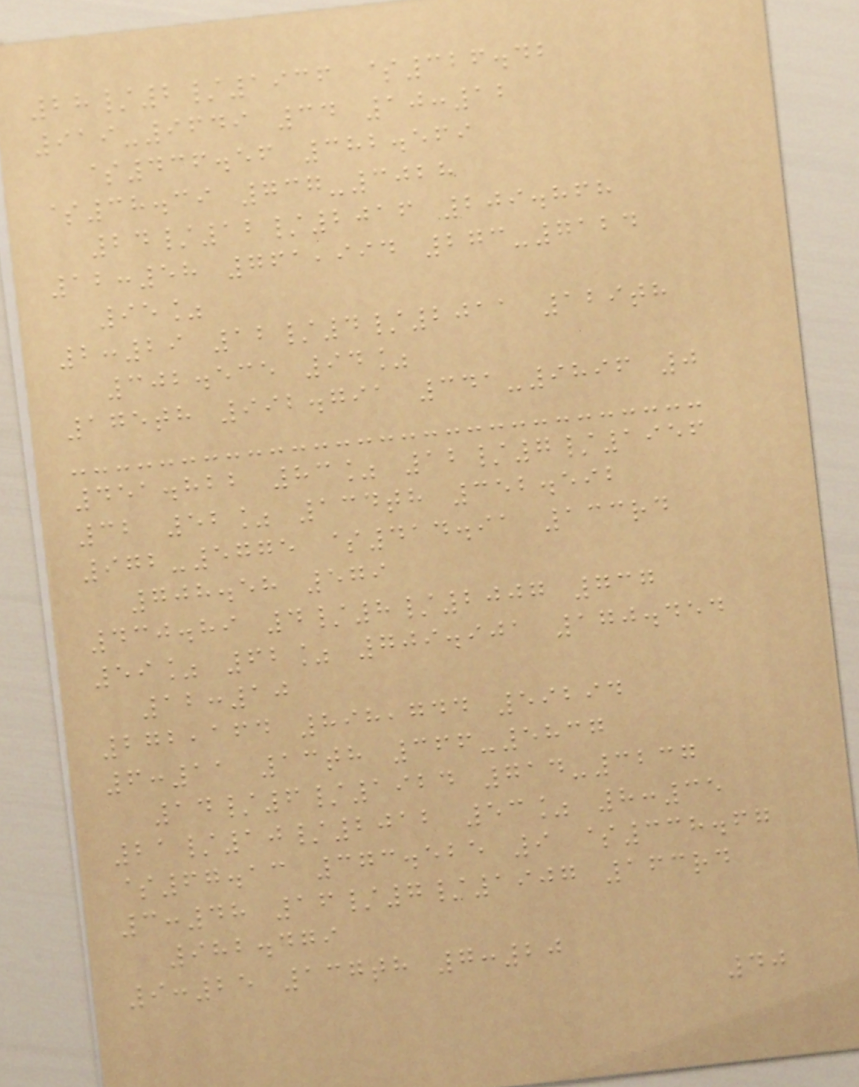28/2/1936 $326.42
919-9649 34 10:12
$436.56 382.569
$38.39 737-3028
24/12/2016 209.868
12:58 761,994 273-7124
95%
2:29 12/4/2011 129th
302.535 94%
175th 992.791 341-9896 0
451.822 83% 12/7/1956
32 52% 134th 352.592
972-5775 $414.91 133rd
708.58 579
430.89 4/8/2007 737
59% 62% 709.901 170.454
12:10
272,164 898,744 59294
6:11 13th 366-5837
14/6/1924 714-3237
21/10/2012 53% 8:35
$67.13 373.525 9 $338.67
3:48 16/7/1907 163rd
982.479
9:25 137th 7:20
40
